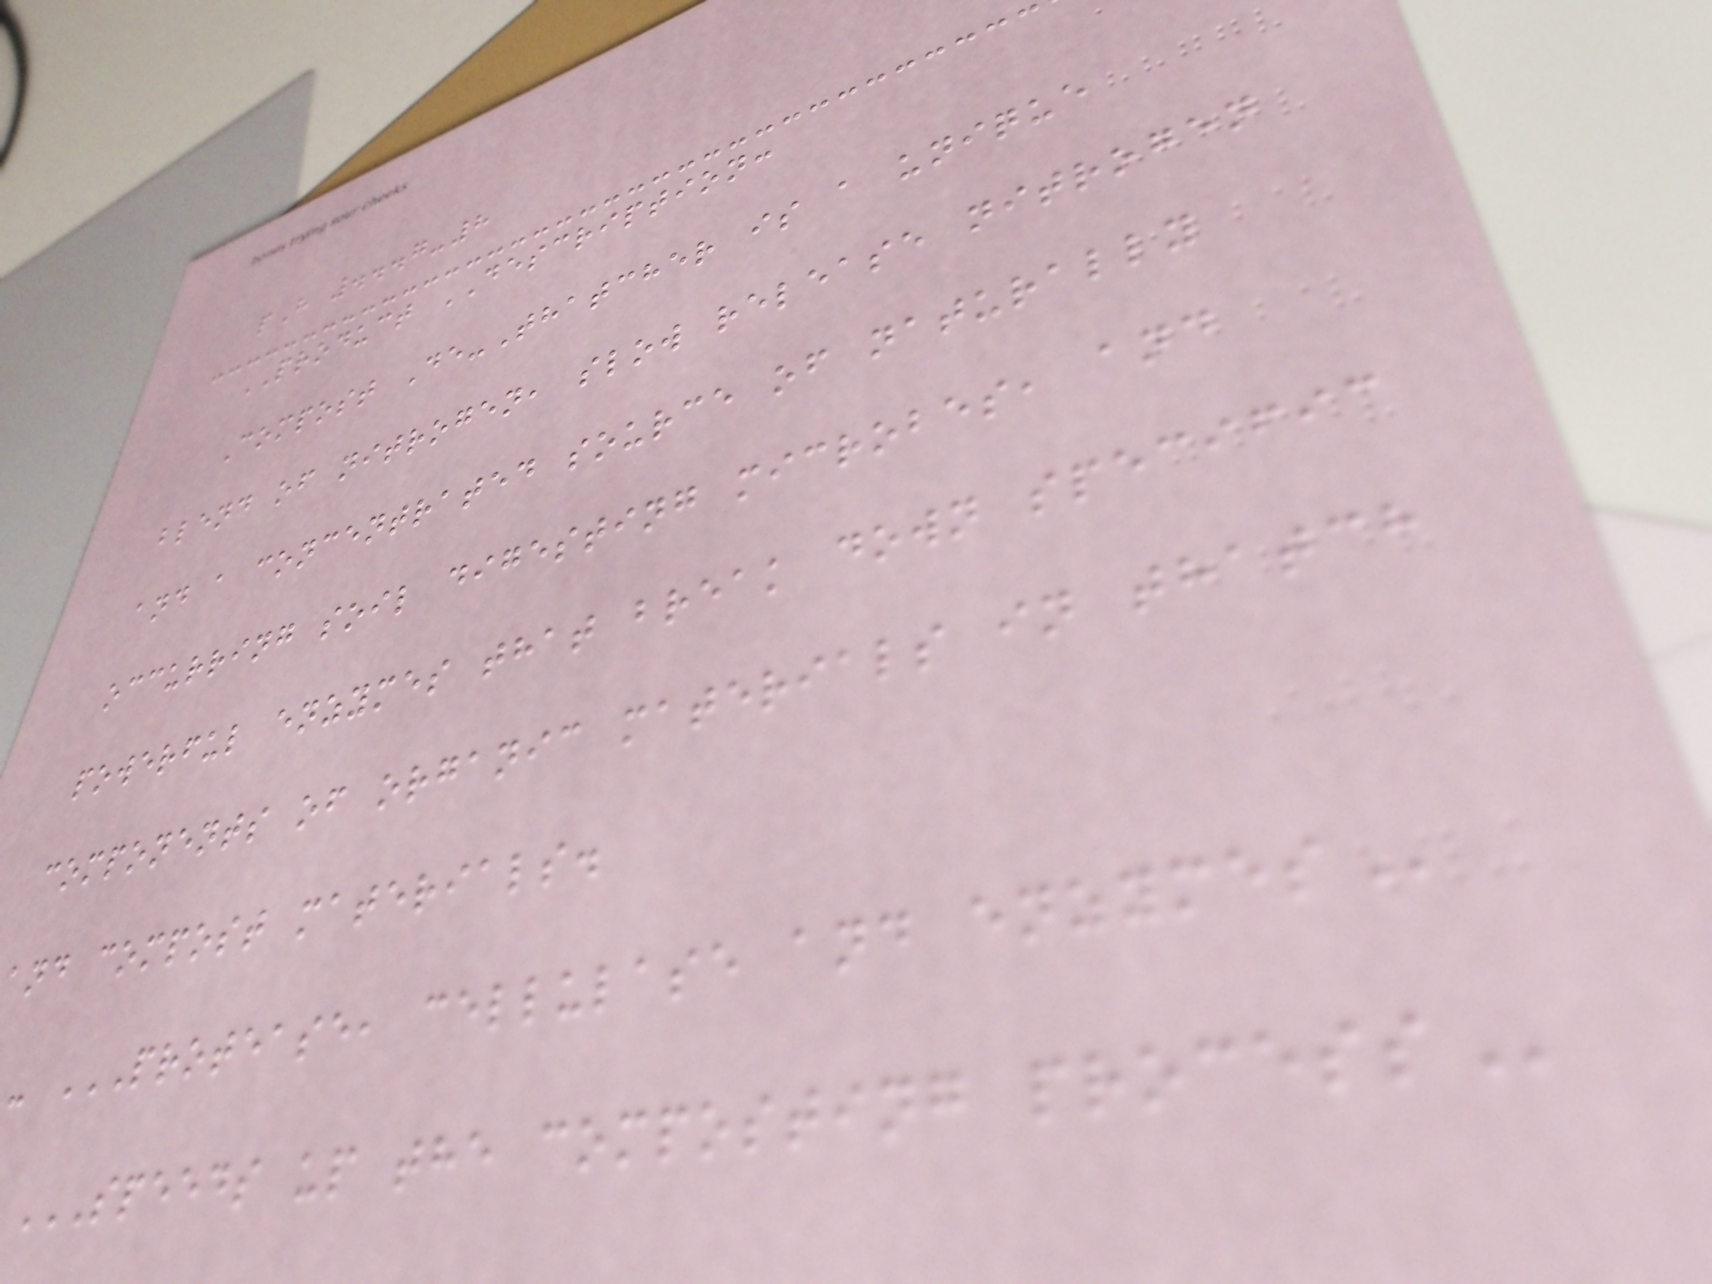pH ...7-8
PRODUCT DESCRIPTION:
Compost De-Thatcher is a unique
blend of nitrogen, slow release nitrogen
and a concentrated source of naturally
occurring soil digesting microbes, and
powerful enzymes that break down specific
components of organic materials in thatch
and compost materials.
- PROTEASE, CELLULASE AND ENZYMES
SPEEDS UP THE COMPOSTING PROCESS
